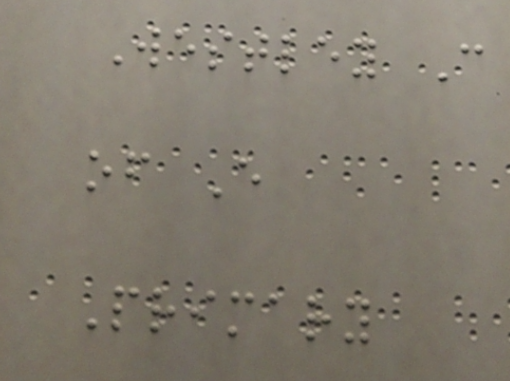Westley C
of E
Primary
